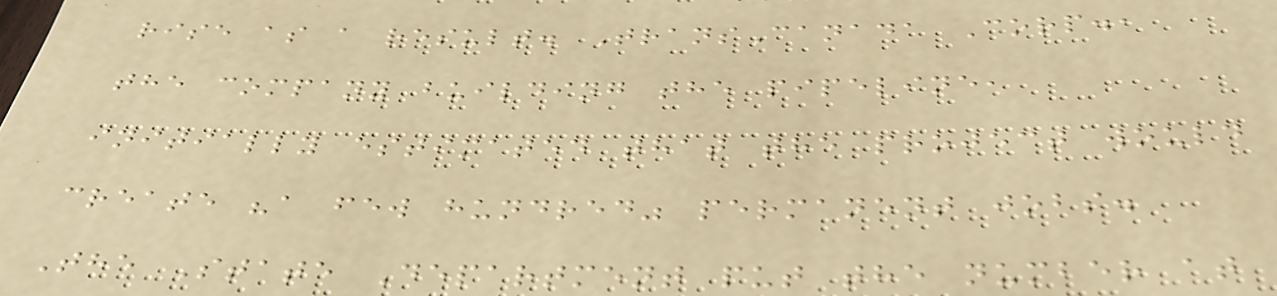rise as a result. TransCanada Corp.,
the company building the pipeline,
initially estimated that the project would
create "a few hundred" permanent jobs.
The State Department put the number at
